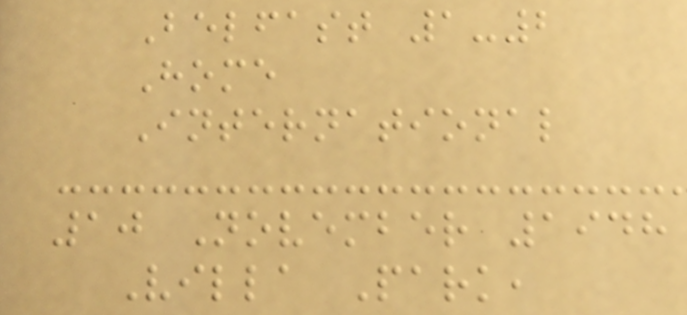Belfast 1-2
Home
International
10 November 1948
Villa Park,
